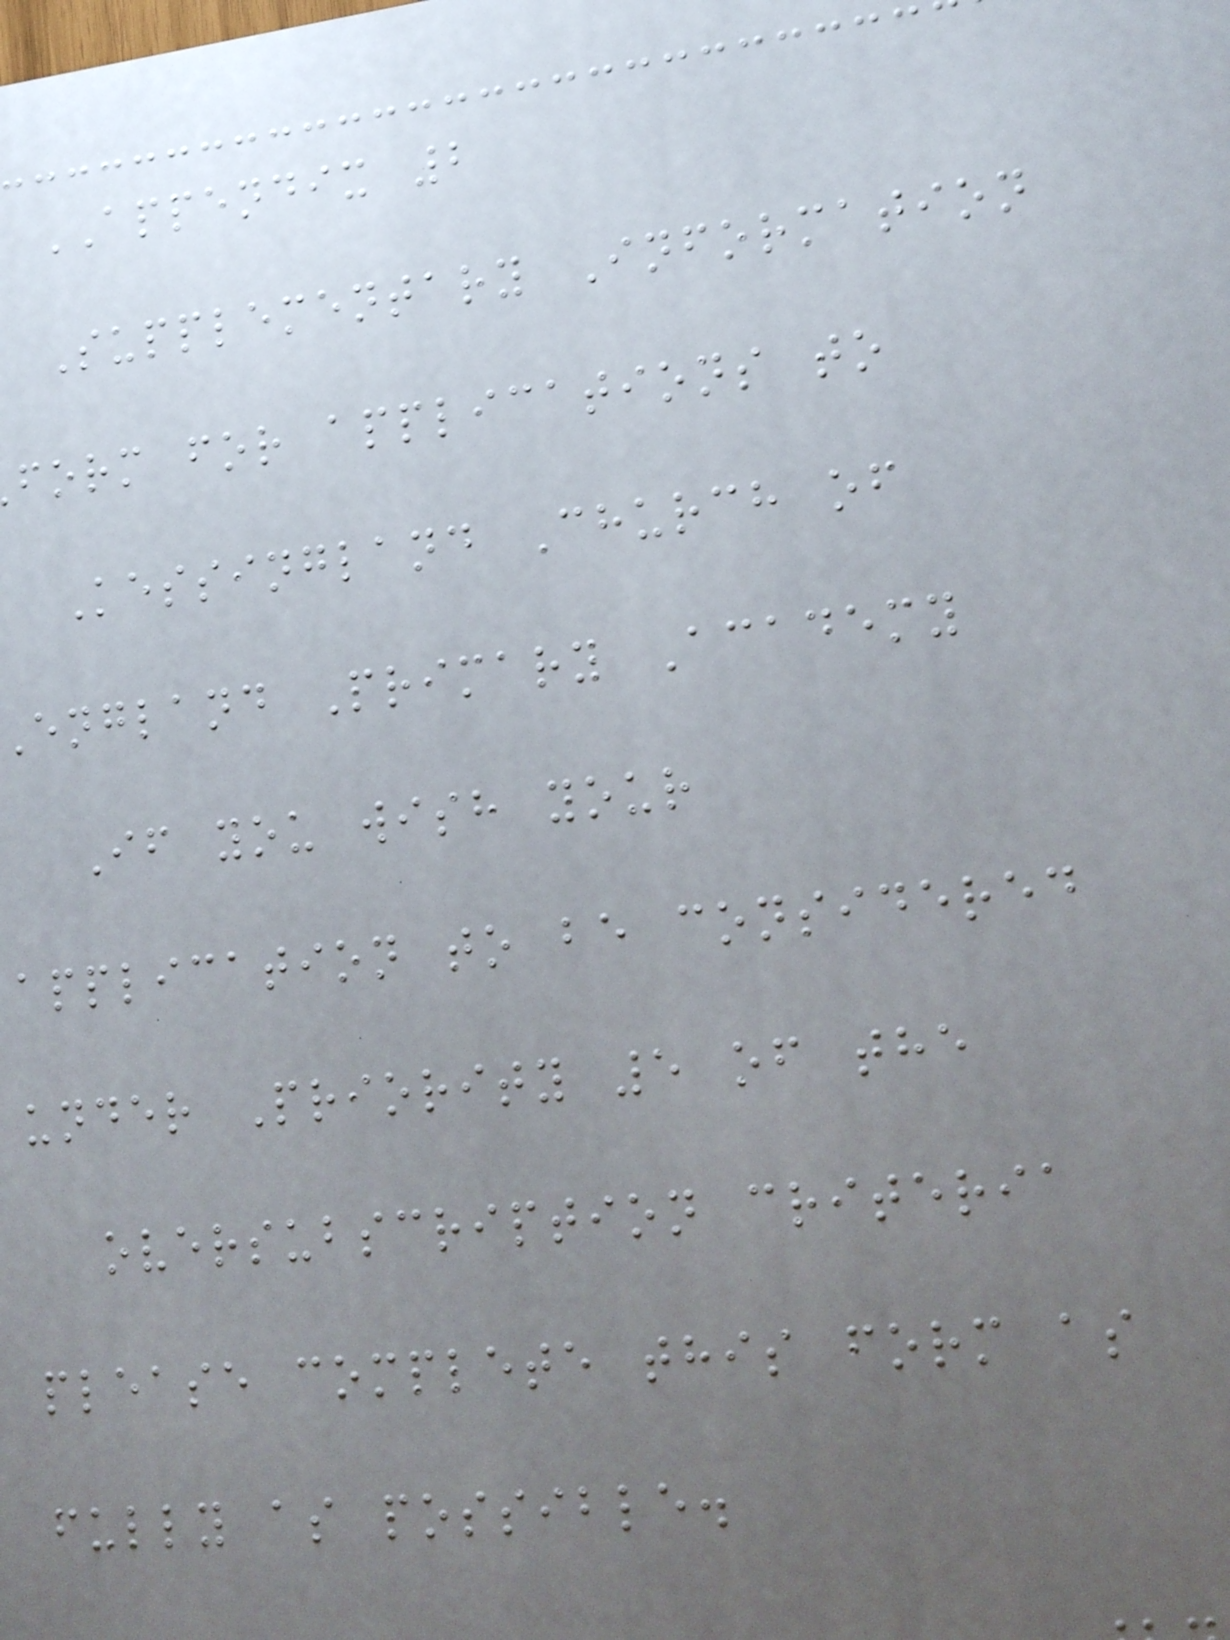APPENDIX 2
Supplementary Information
form for applications to
Kessingland Church of
england Primary Academy
If you wish your
application to be considered
under Priority 5 of the
oversubscription criteria
please complete this form as
fully as possible.
